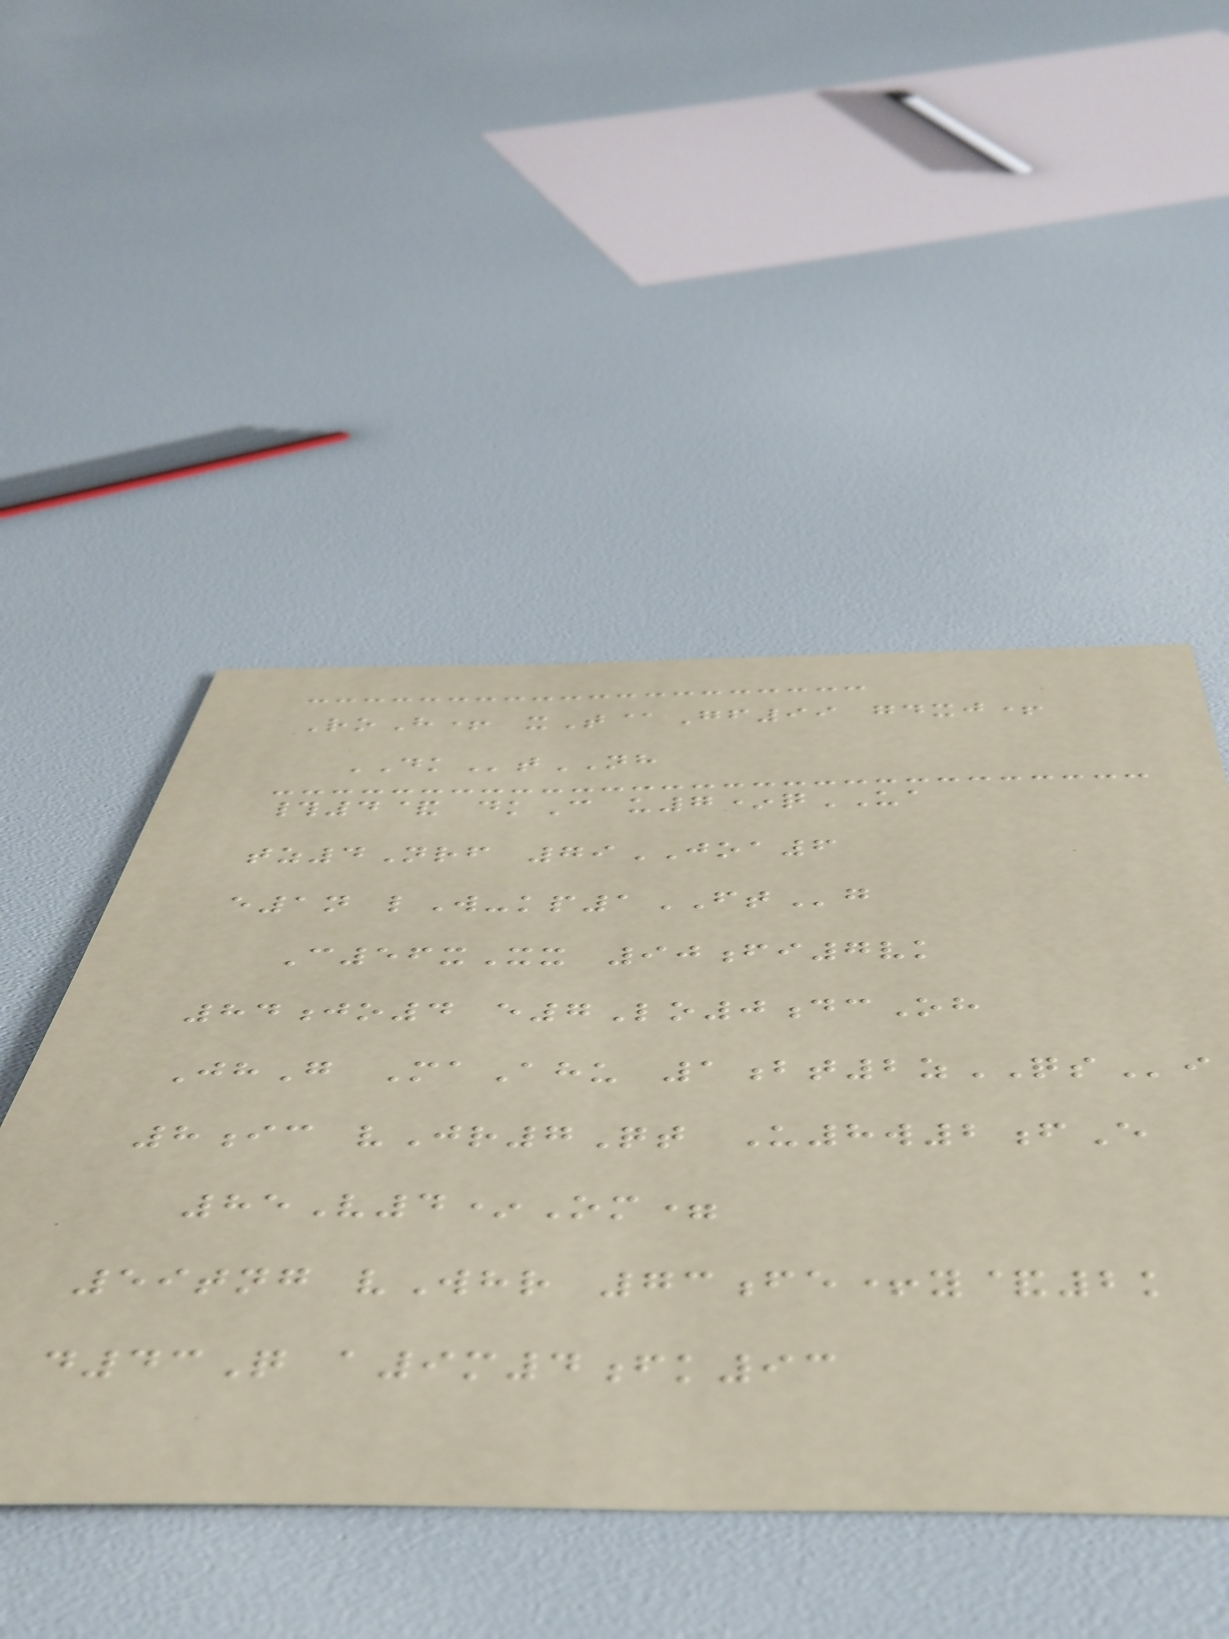RoH+ xT@Gf99 gdxj+
DKtNH
#4& dkC u7*qUA
tz4Nrf 79JOA6
e1n lW-kp1FTg
C56xXx 90fi7vk
84jo4 e7Lo0dcOh
JhG MaAhu 1bt2zQSi
8ic vJr7Qt U8w2fE
85V4*Om=
59tng vWhr 73fe+y&2k
d43Q a9m4fk93
